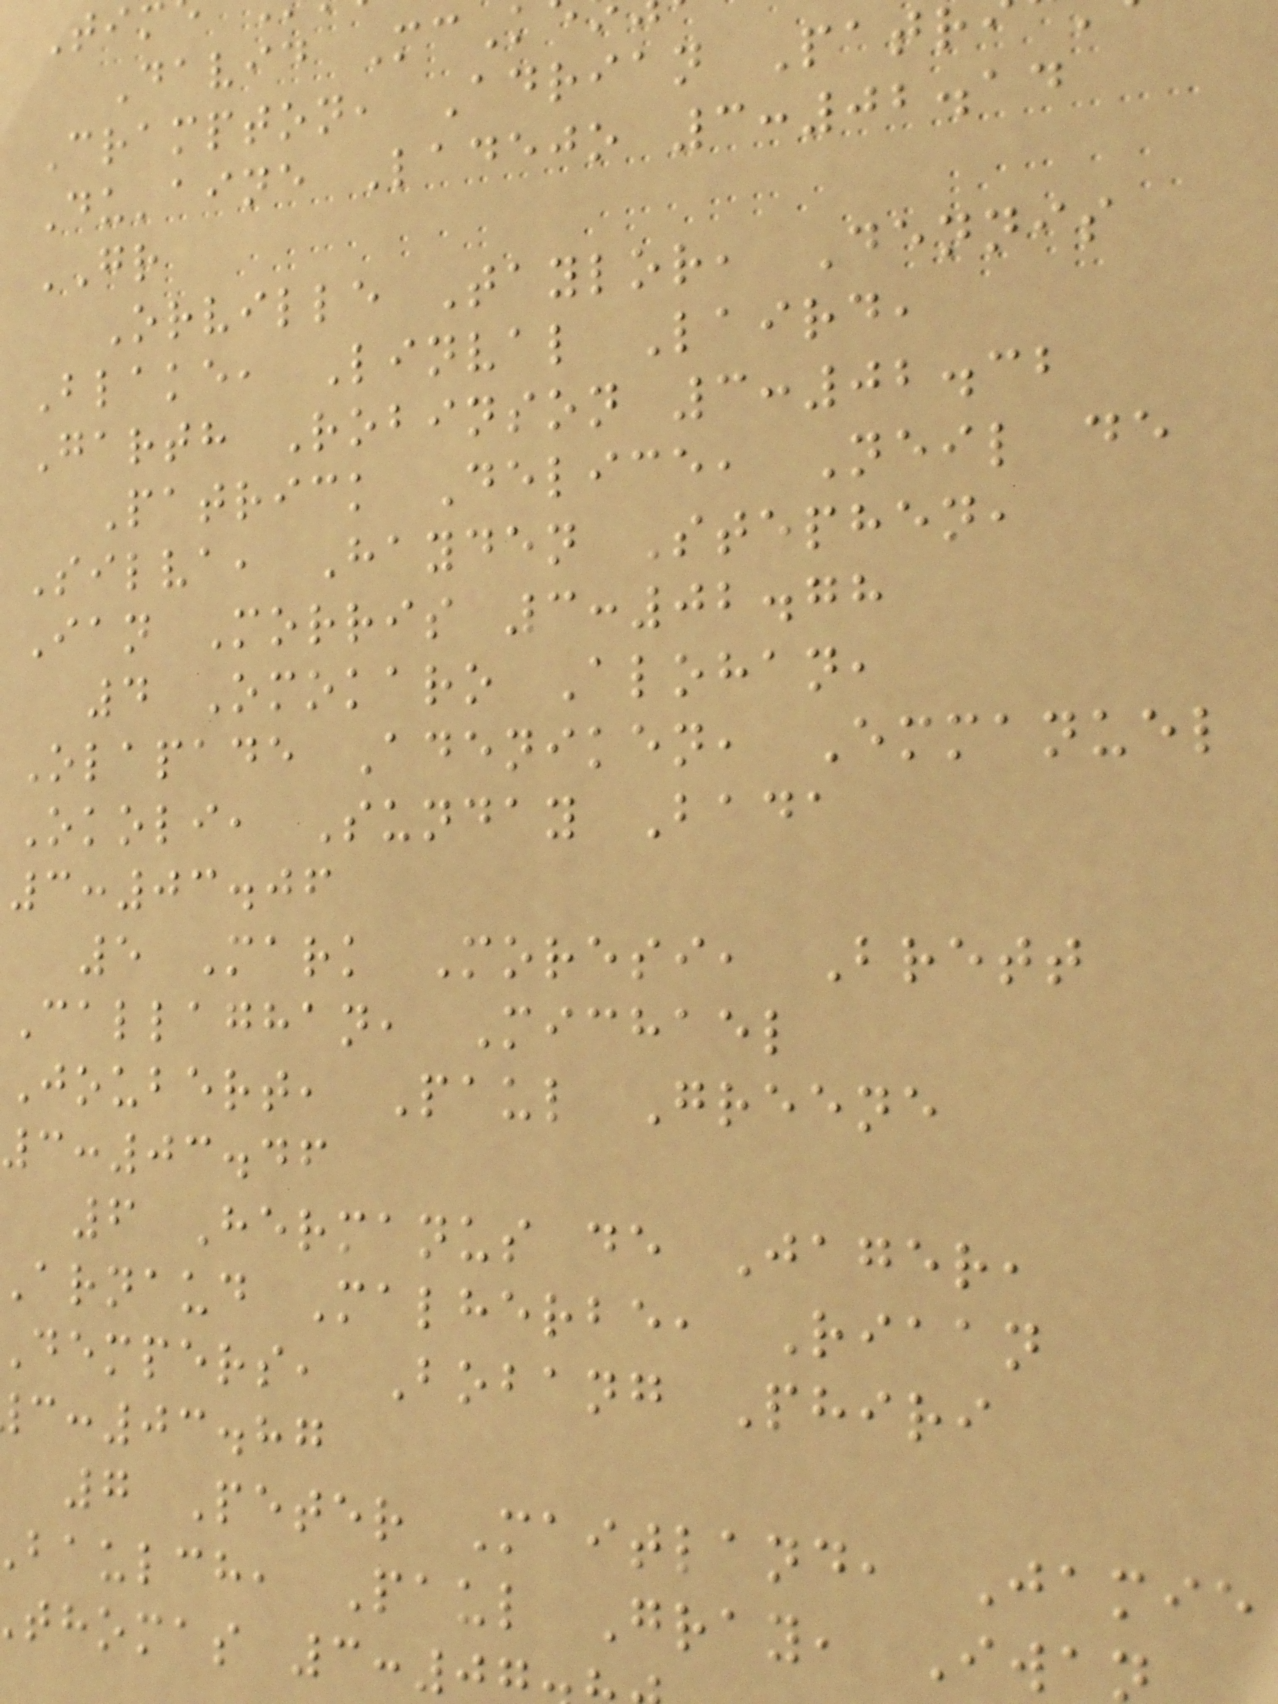Tim
David McK
Crampton, Adrian Patr
Du'aine Ladejo 3:02.14
GR
Orville Taylor, Dennis
Blake, Linval Laird,
Garth Robinson 3:02.32
Patrick Delice, Neil de
Silva, Hayden Stephen,
Ian Morris 3:02.78
4 Omokaro Alohan,
Olapade Adeniken, Emmanuel
Okoli, Sunday Bada
3:03.06
5 Mark Moresi, Brett
Callaghan, Michael
Joubert, Paul Greene
3:03.46
6 Hermanus de Jager,
arnaud Malherbe, Riaan
dempers, Bobang Phiri
:03.87
7 Peter Maitland, Jamie
baulch, Paul Gray, Iwa
thomas 3:0
